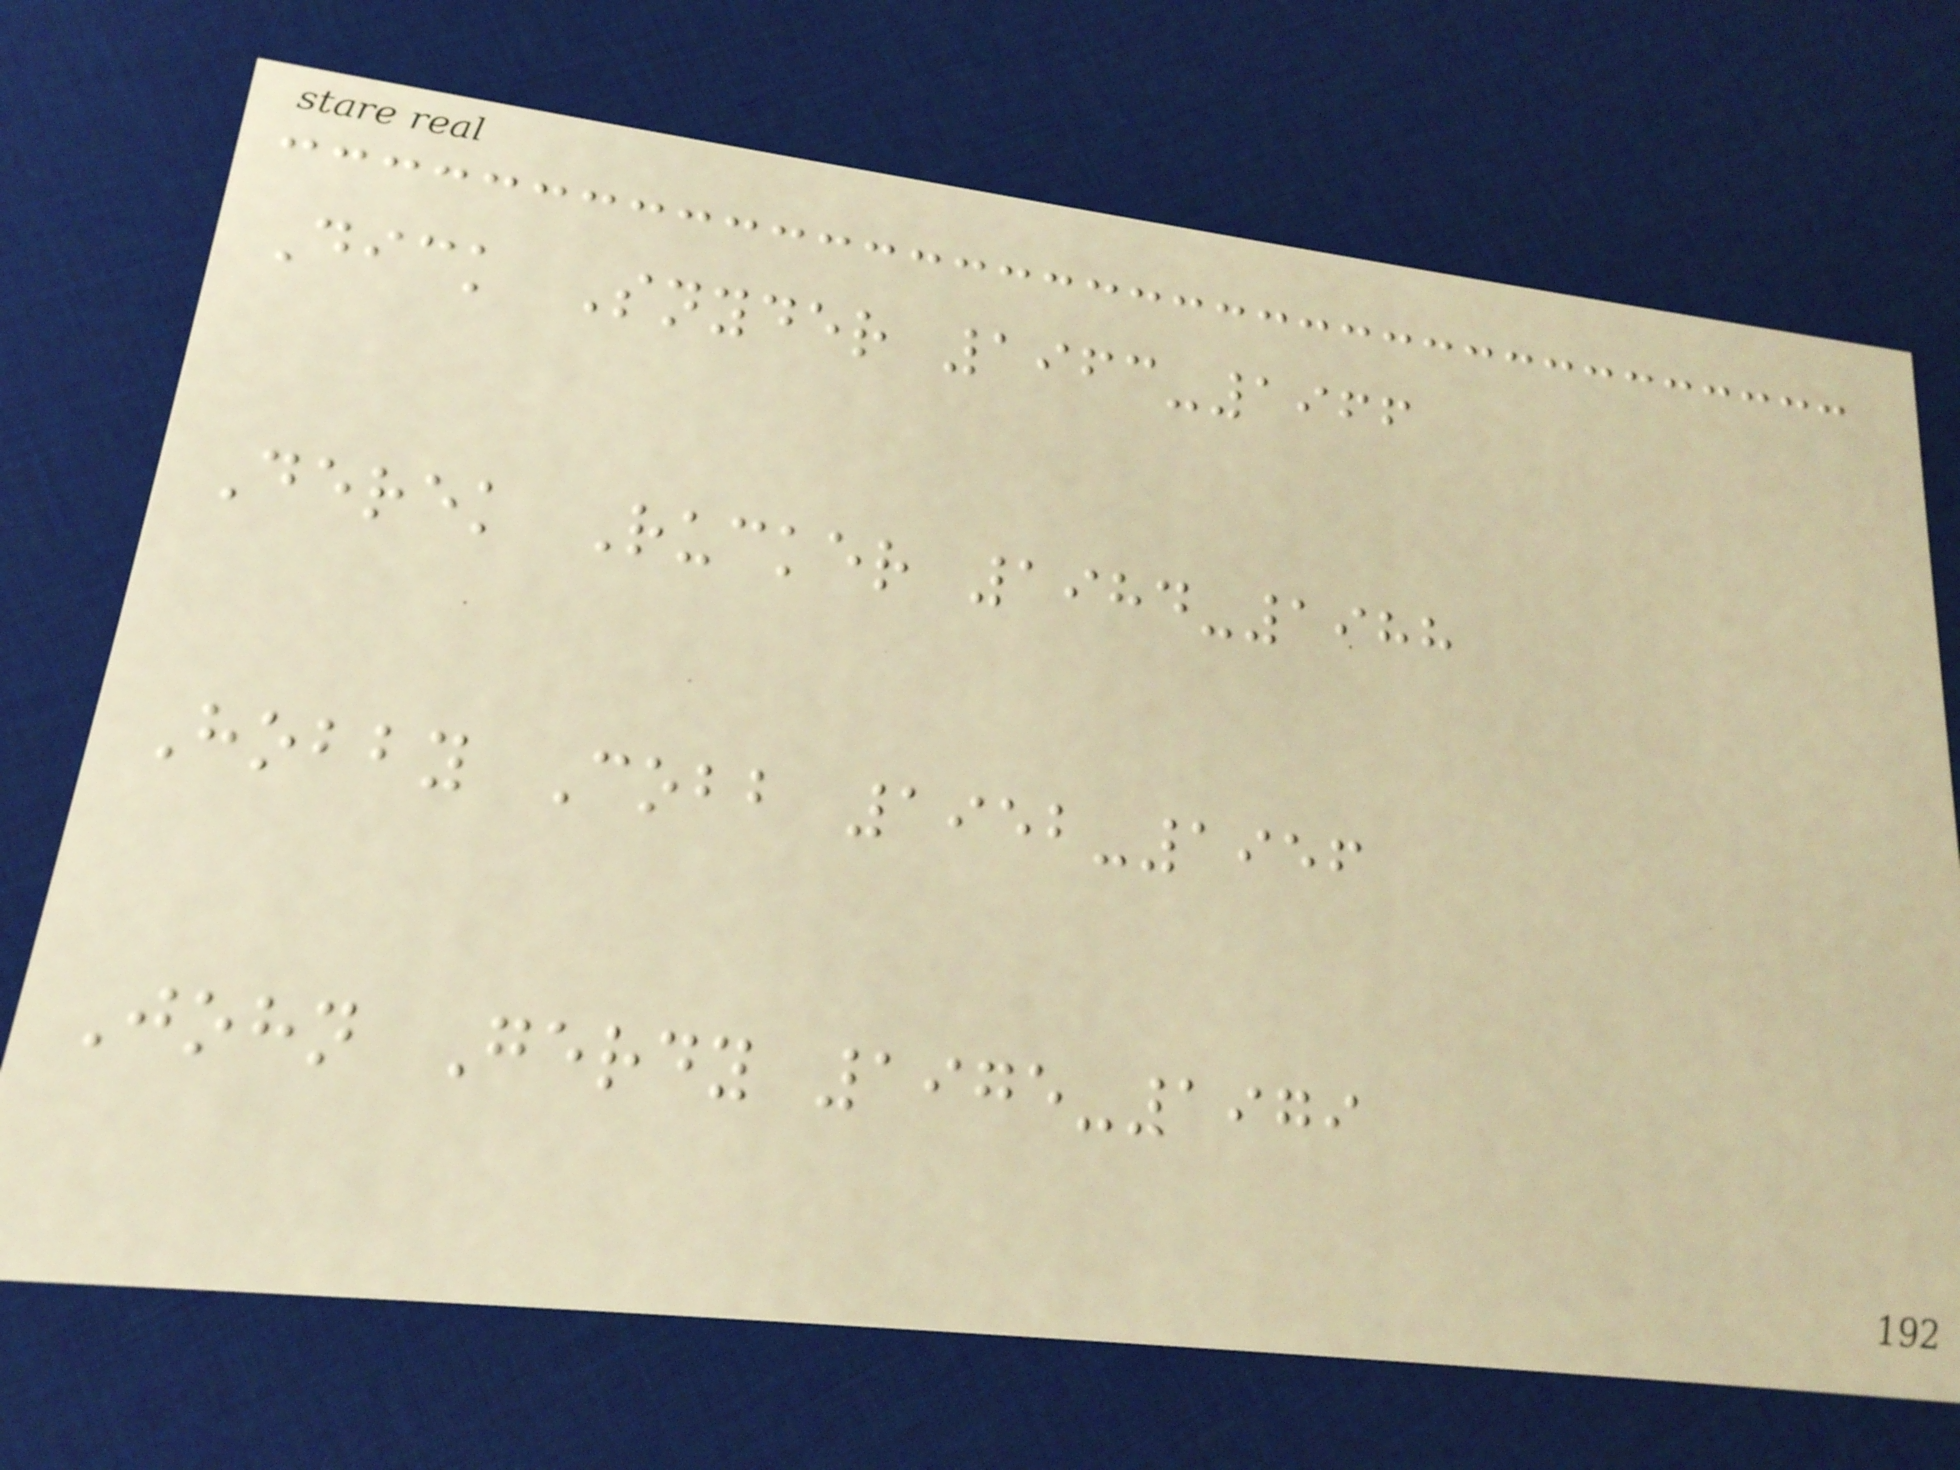Dick Snyder 1963-1966
Derek Rucker 1984-1988
Hobby Cobb 1952-1956
John Gerdy 1975-1979
